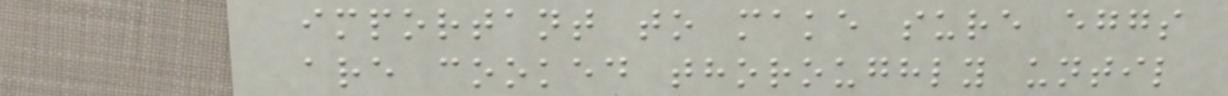important to make sure eggs
are cooked thoroughly until
